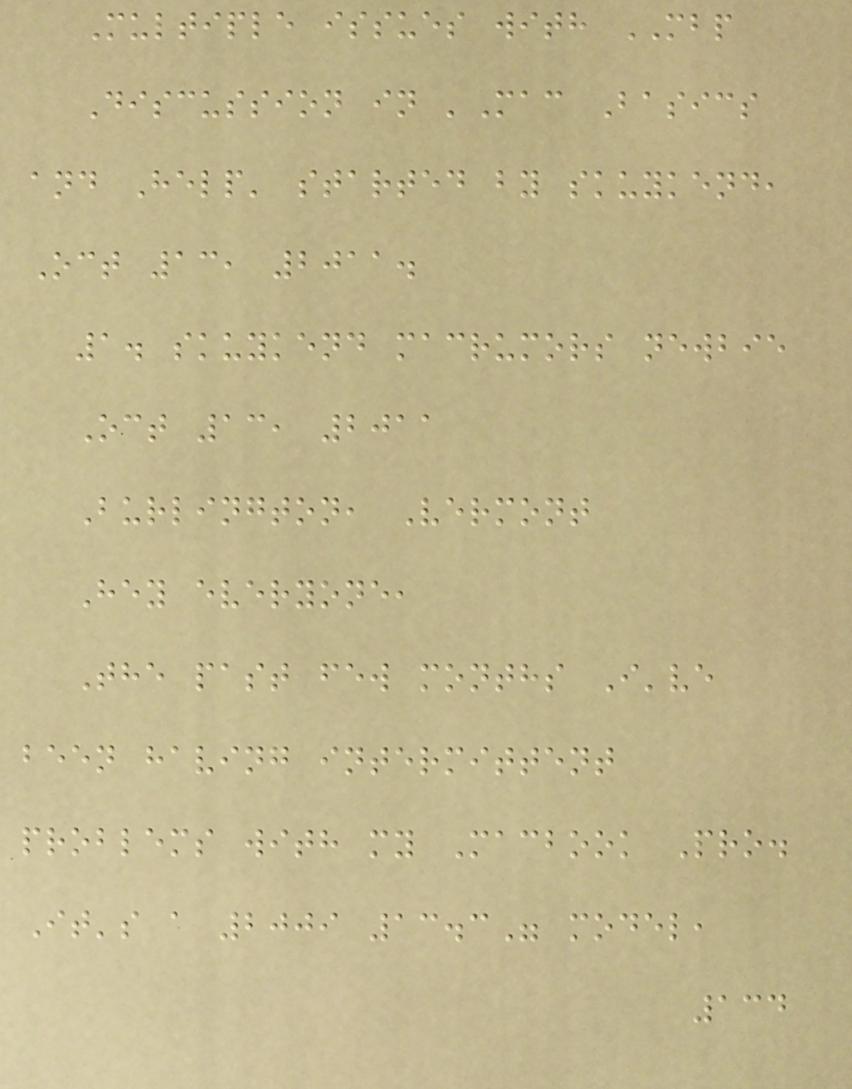Multiple issues with MBP
Discussion in 'Mac Basics
and Help' started by skuykend,
Oct 13, 2011.
1. skuykend macrumors newbie
Oct 13, 2011
Burlington, Vermont
Hey everyone,
The past few months I've
been having intermittent
problems with my Macbook Pro.
It's a 2009 13.3" model,
134
